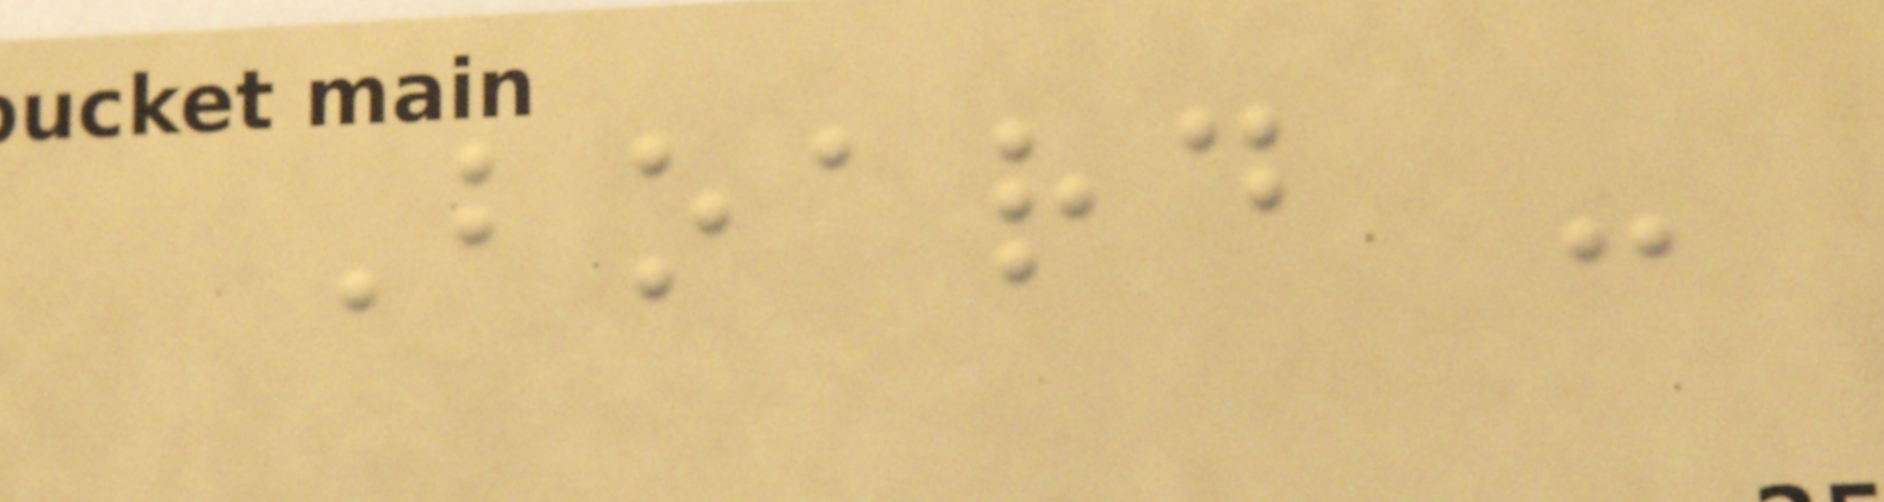Board -
